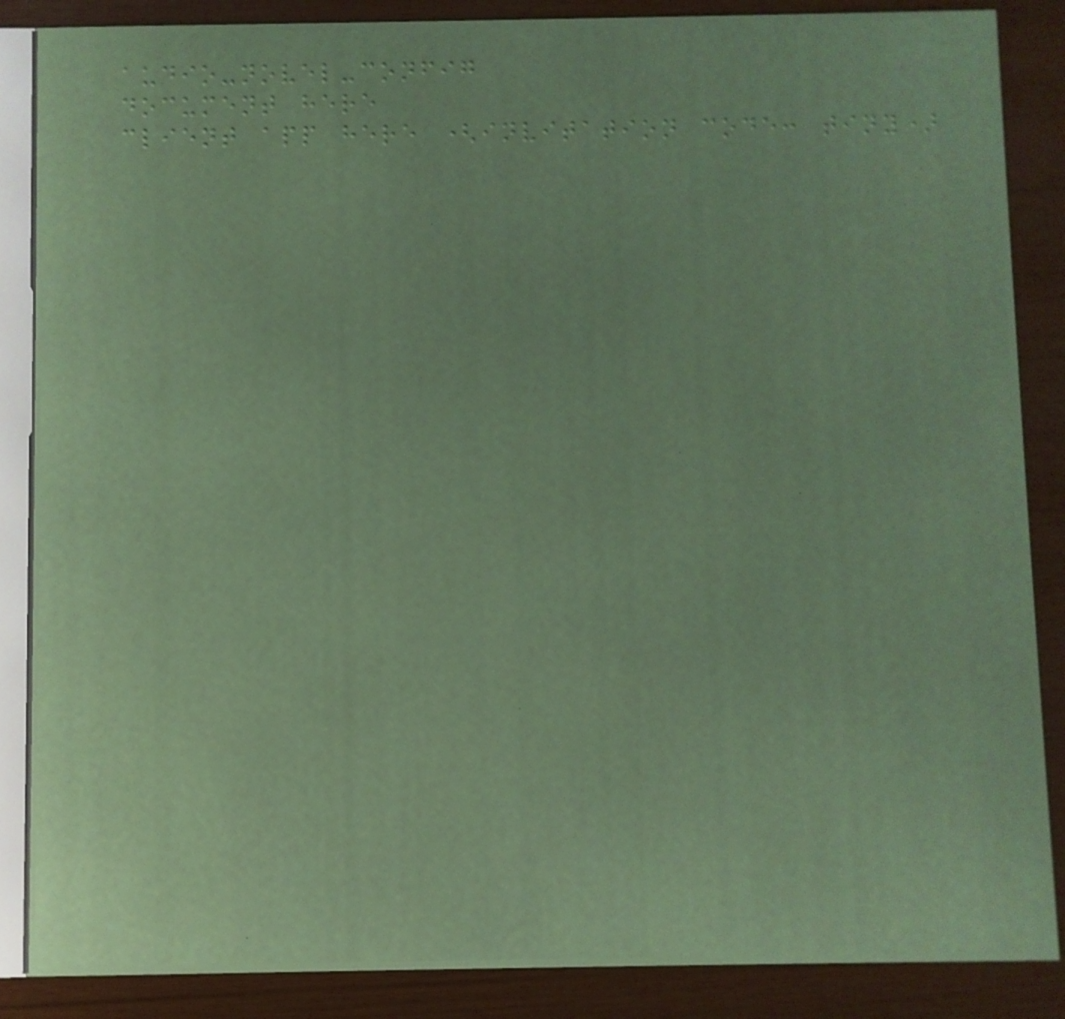audio-novel-config
document here
client app here (invitation code: tiny)
